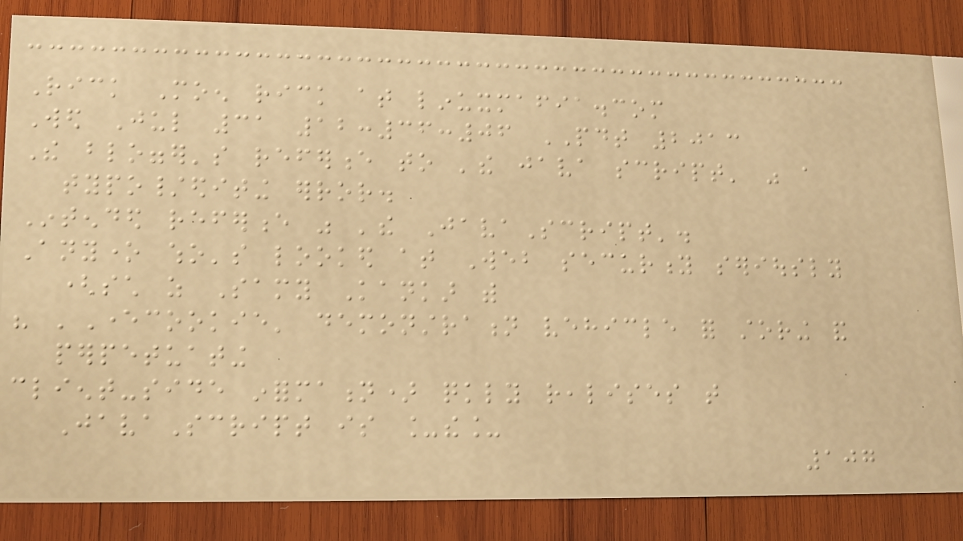Rick Moen rick at linuxmafia.com
Wed Jul 31 12:36:06 PDT 2013
The blogger's reference to 'the java script' was a
typo/editing error.
Intended reference was 'the JavaScript'.
Anyone who's looked at Web security seriously
(such as Samy Kankar with
his 'Evercookie' demonstration vehicle for storing and
perpetuating
client-side information) quickly realises that
JavaScript is _the_
107
